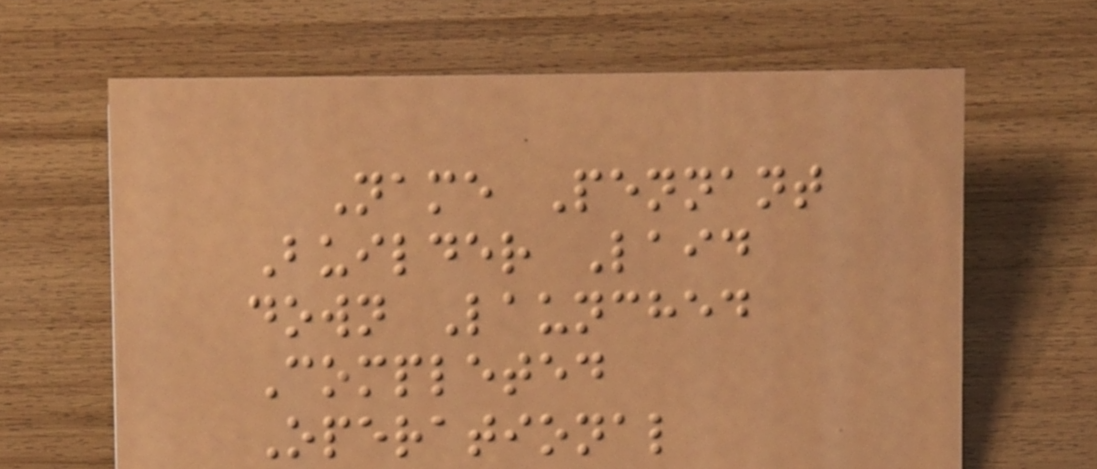Name Pennant
Builder Laid
down Launched
Completed
Operational
